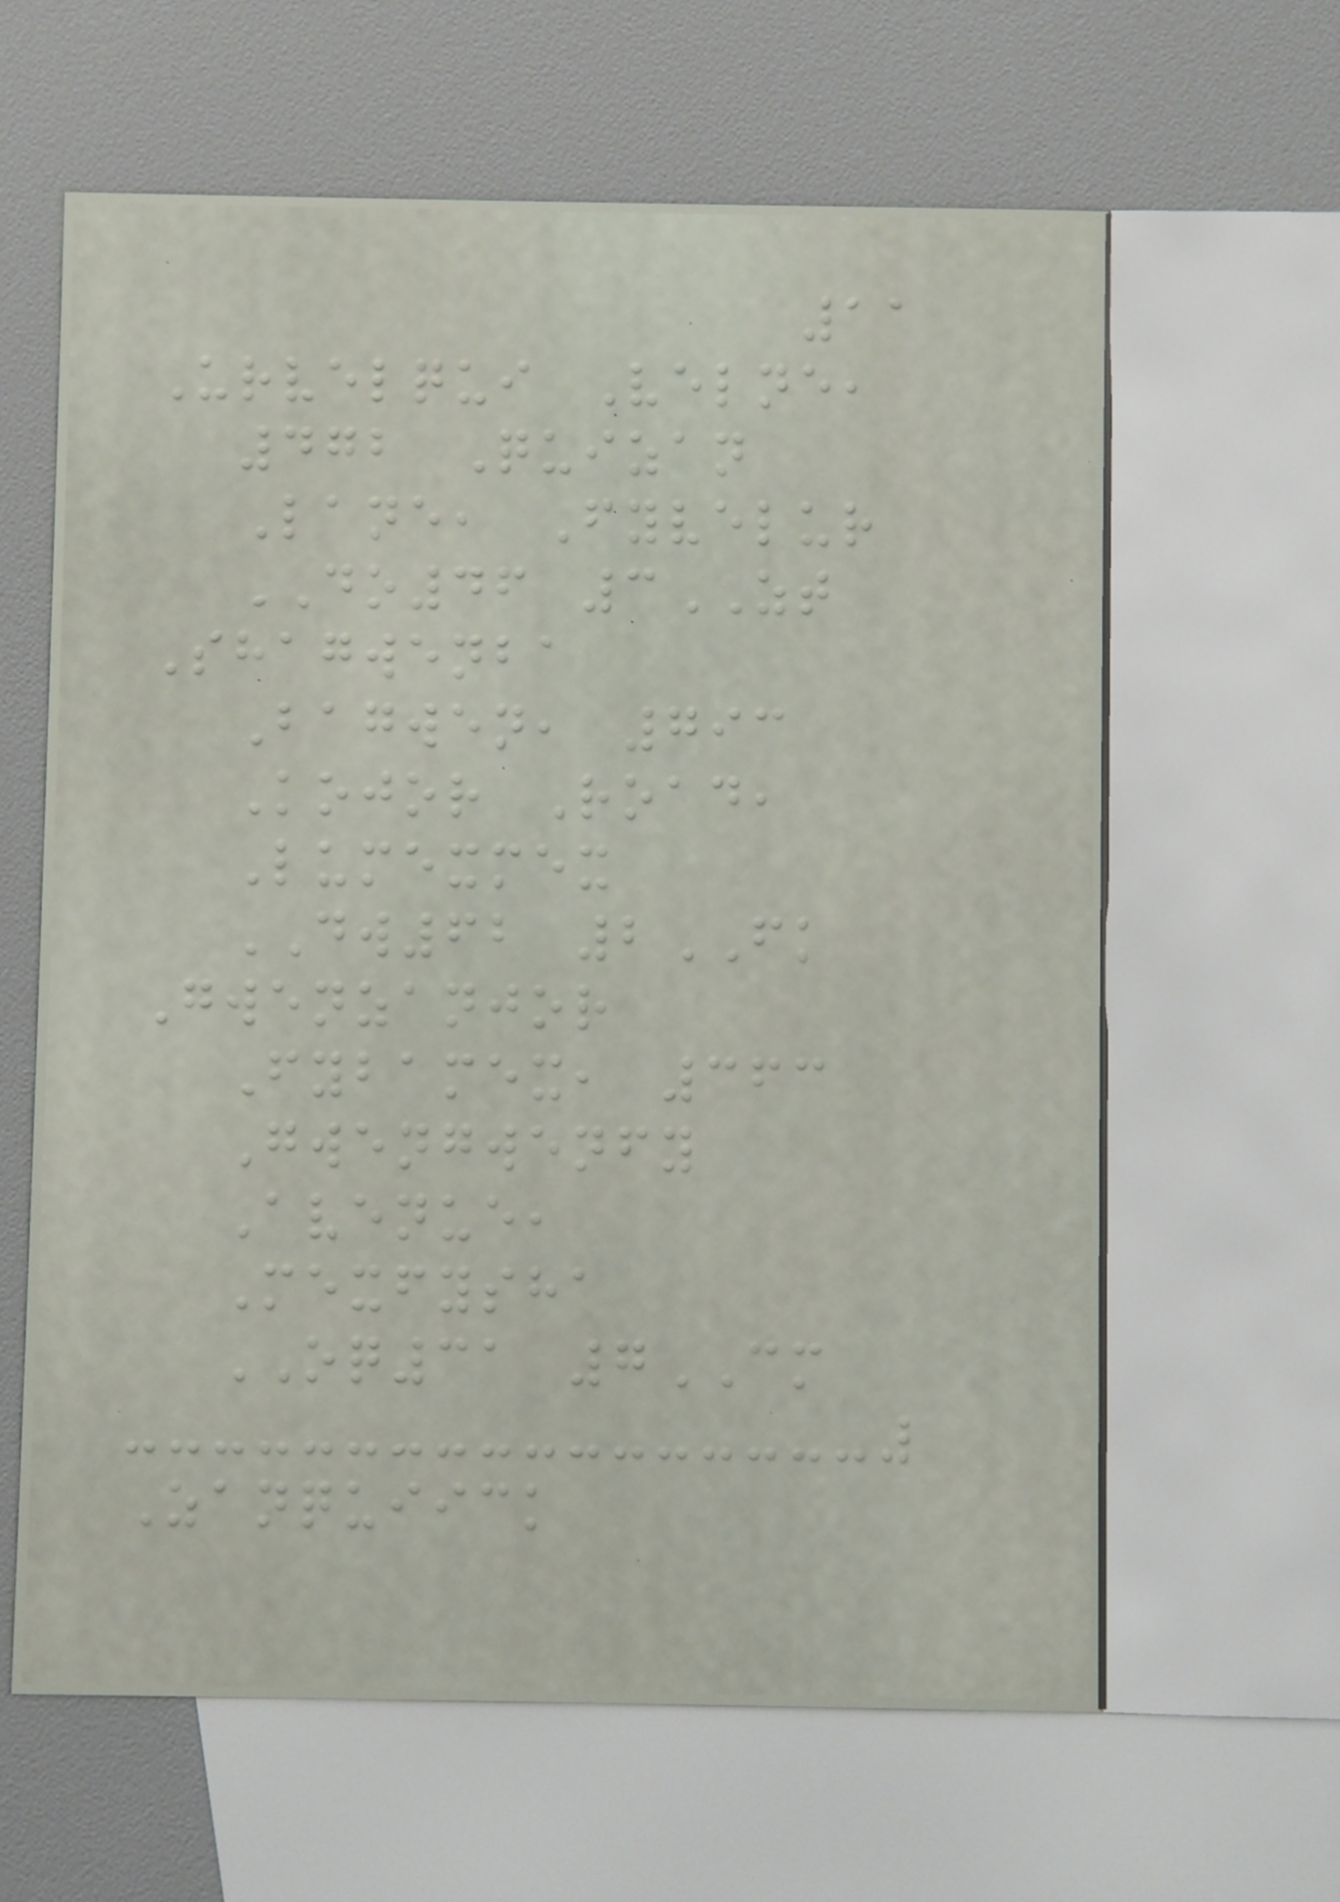11
Urvelqui Velne,
472 Quizan
Lane, Fyvelur
DO46 3ZT
Shagwenba
Bagwen, 793
Kojor Road,
Lumexmex
DW62 2FK
Gwenzanjor
Fybamex, 363
Gwengwenfy
Avenue,
Mexfysha
OQ31 7CM
Zanquiick
